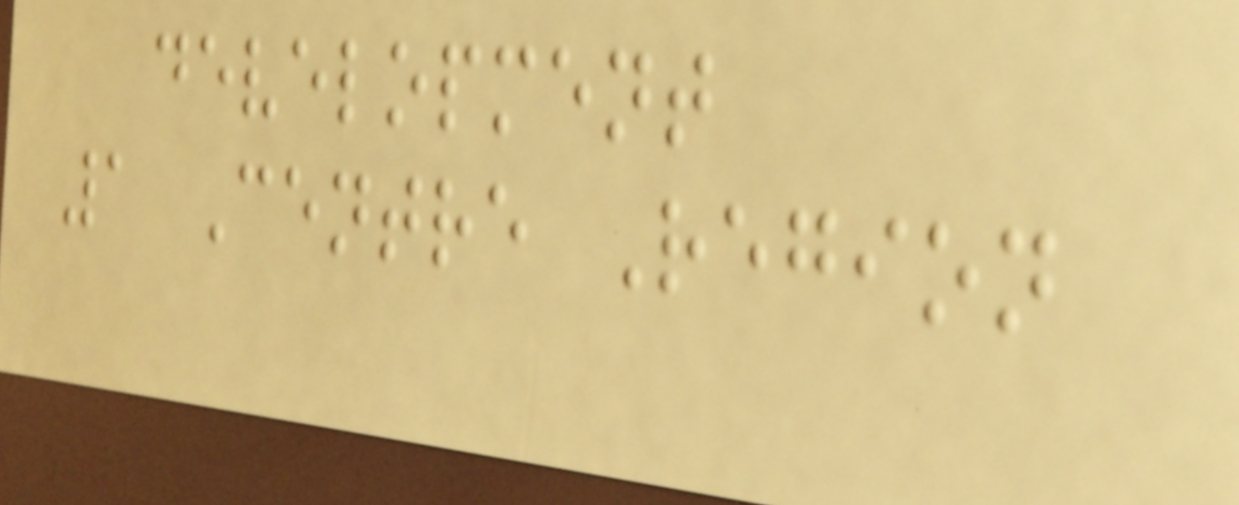development
1 Centre Region
